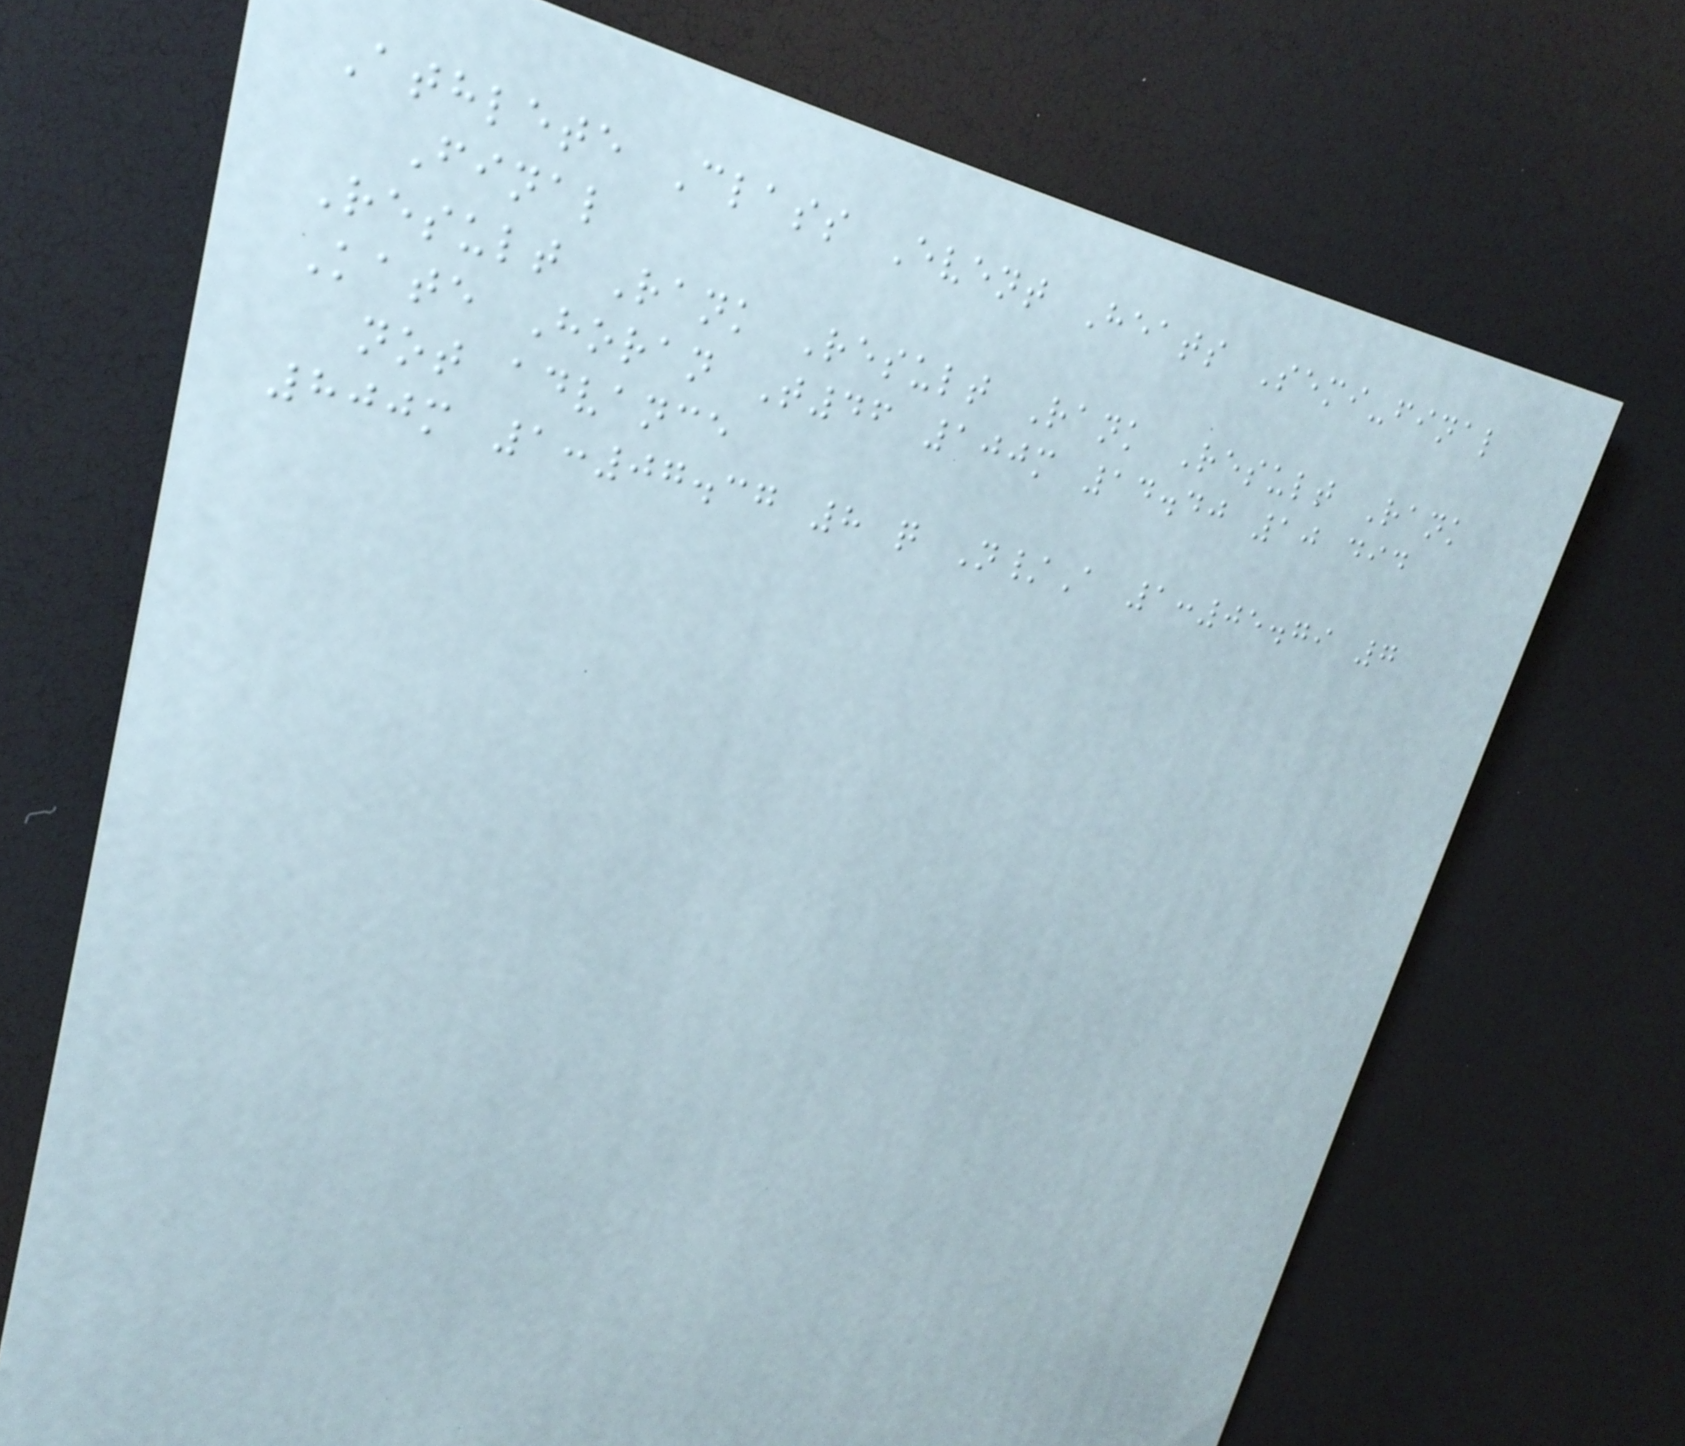Athlete Class Event Heats Semi-final
Final
Result Rank Result Rank Result Rank
Kate Horan T46 100m 14.40 10 did
not advance
800m 1:07.37 8 q N/A 1:05.79 7
